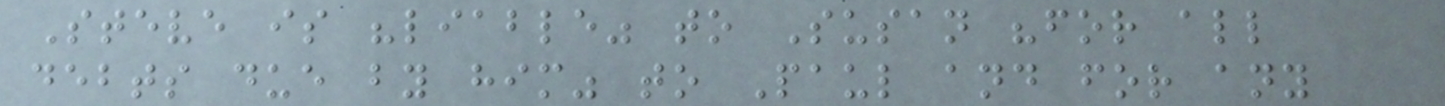Steve is "liable" to Susan "for all
debts due by him" to Paul and for any
